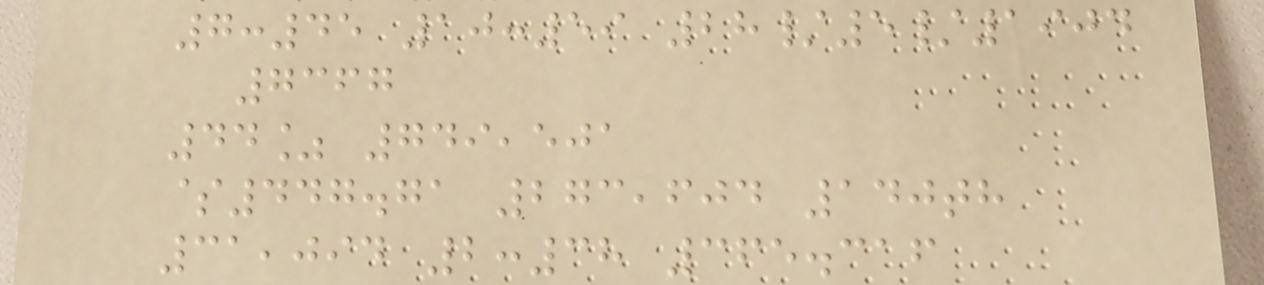7:45 10:59 28/5/1904
7367
44% 749,501
$447.71 273,604 140th
31,094 2:38 365.316
